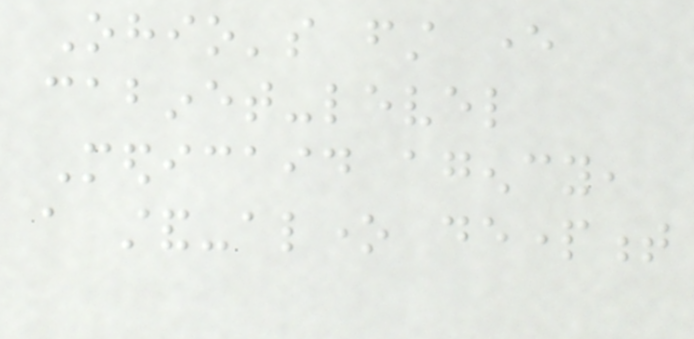Ohio's first ever
cabinet-level
Medicaid agency,
a stand-alone department
